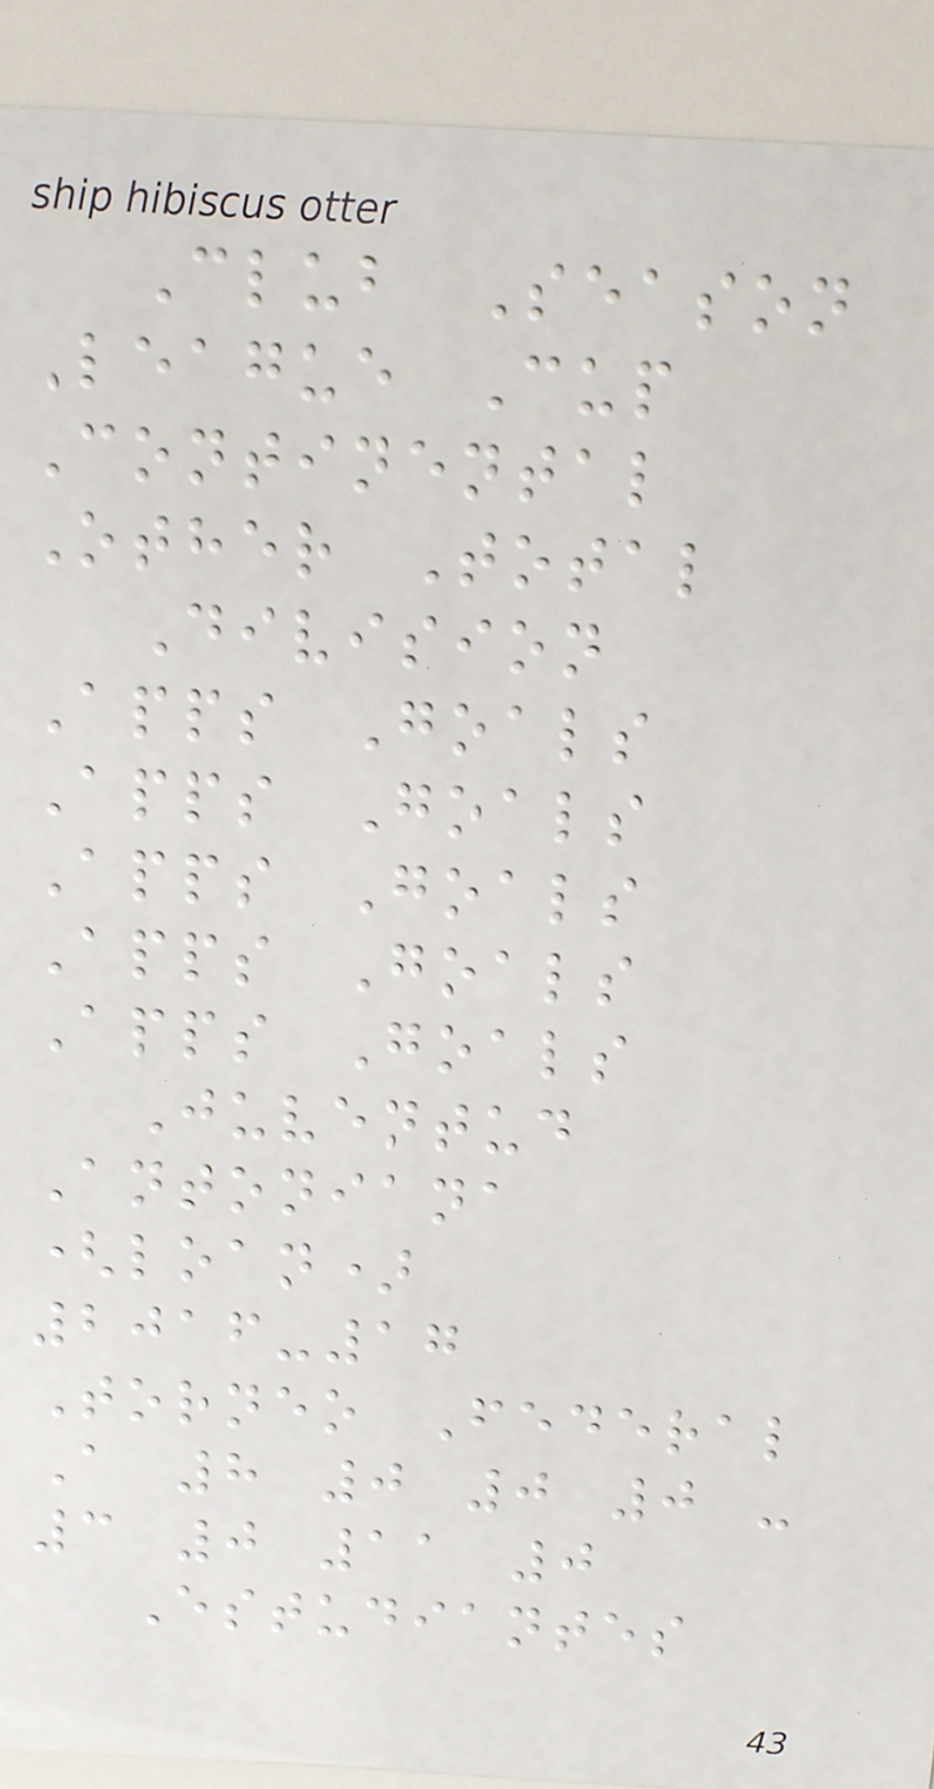Club Season
League Cup
Continental
Other Total
Division
Apps Goals
Apps Goals
Apps Goals
Apps Goals
Apps Goals
Juventud
Antoniana
(loan)
2016-17
Torneo Federal
A 8 0 0 0 -
3 0 11 0
Estudiantes
